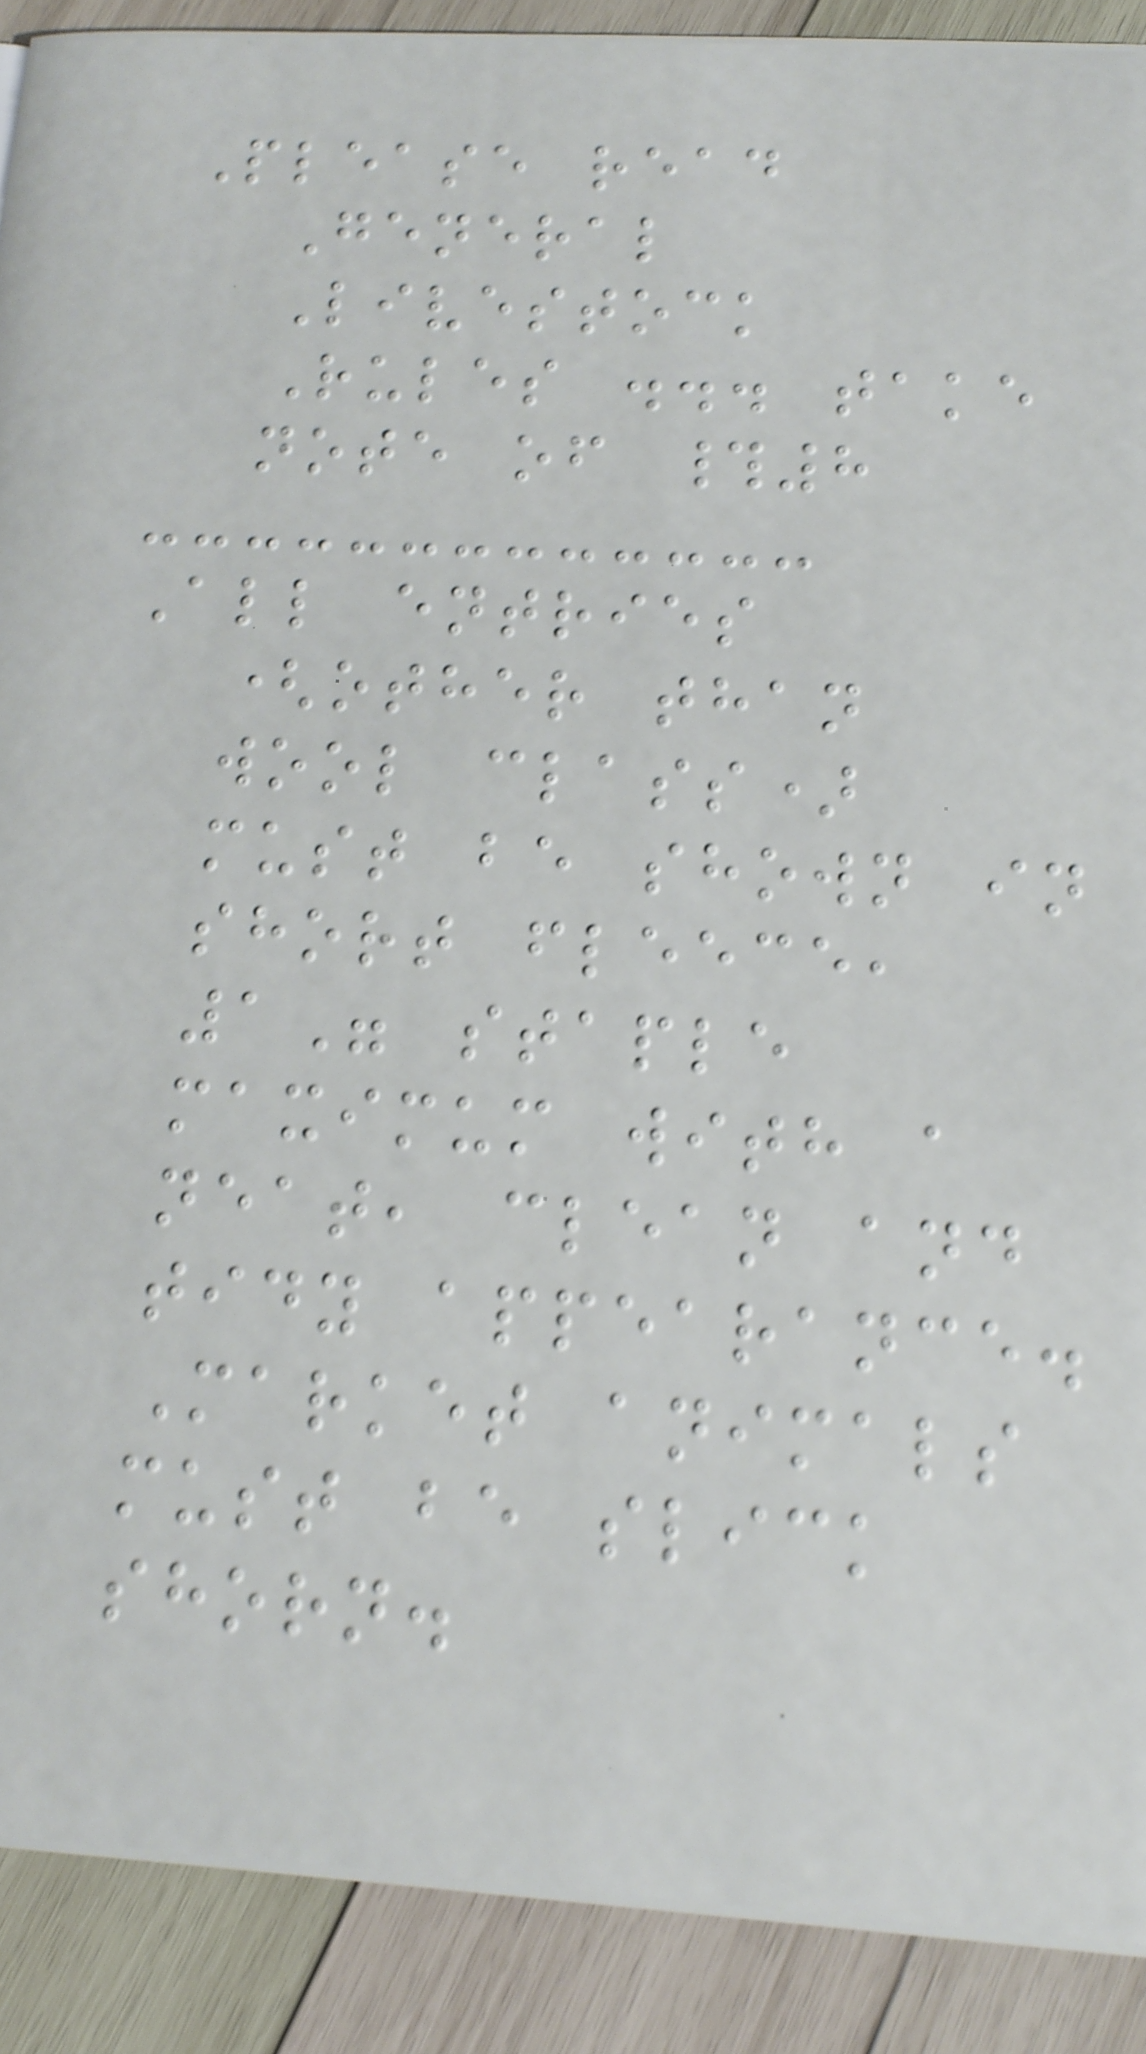Please read
General
Livestock
Rules ... take
note of #8
All entries
(other than
wool class)
must be shown in
short fleece,
1" staple
maximum with a
neat, clean and
tidy appearance.
Market animals
must be slick
shorn.
